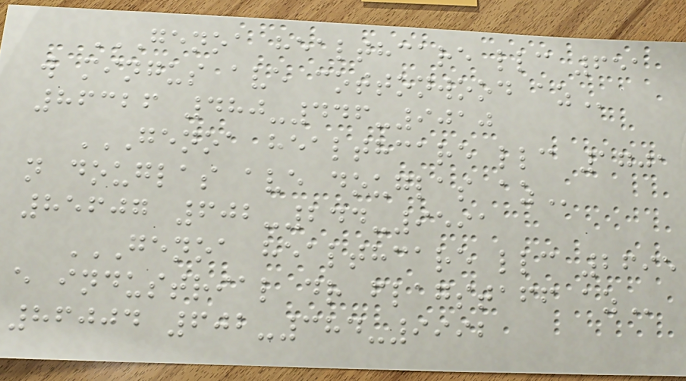GENOA HEALTHCARE LLC 651
W MINGUS AVE COTTONWOOD AZ
86326 480-446-9010
GENOA HEALTHCARE LLC 1701
N DOUGLAS AVE DOUGLAS AZ
85607 602-244-9591
GENOA HEALTHCARE LLC 2695
E INDUSTRIAL DR FLAGSTAFF AZ
86004 602-384-9992
